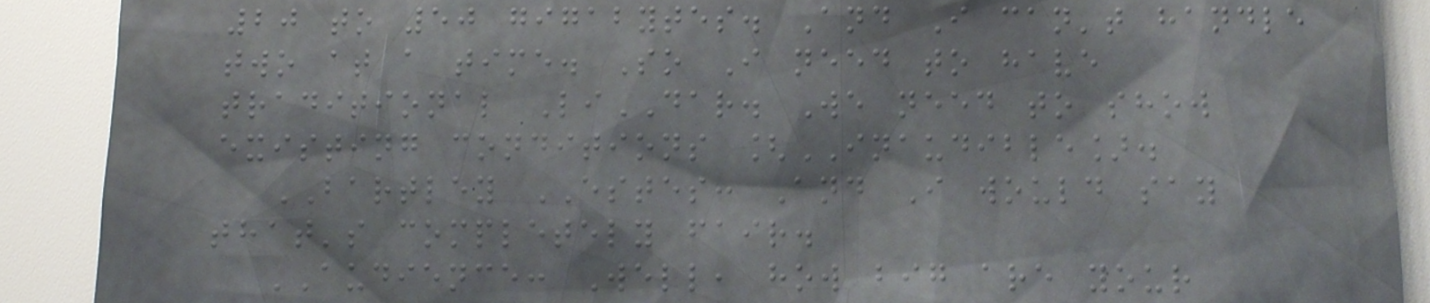20 to 50 gigabytes. And I can't handle
two at a time. So I need to have
traditional LiDAR. We need to show
existing conditions [INAUDIBLE].
BARTLEY ESTES: And I would say
that's completely fair.
AUDIENCE: Well, how big are your
